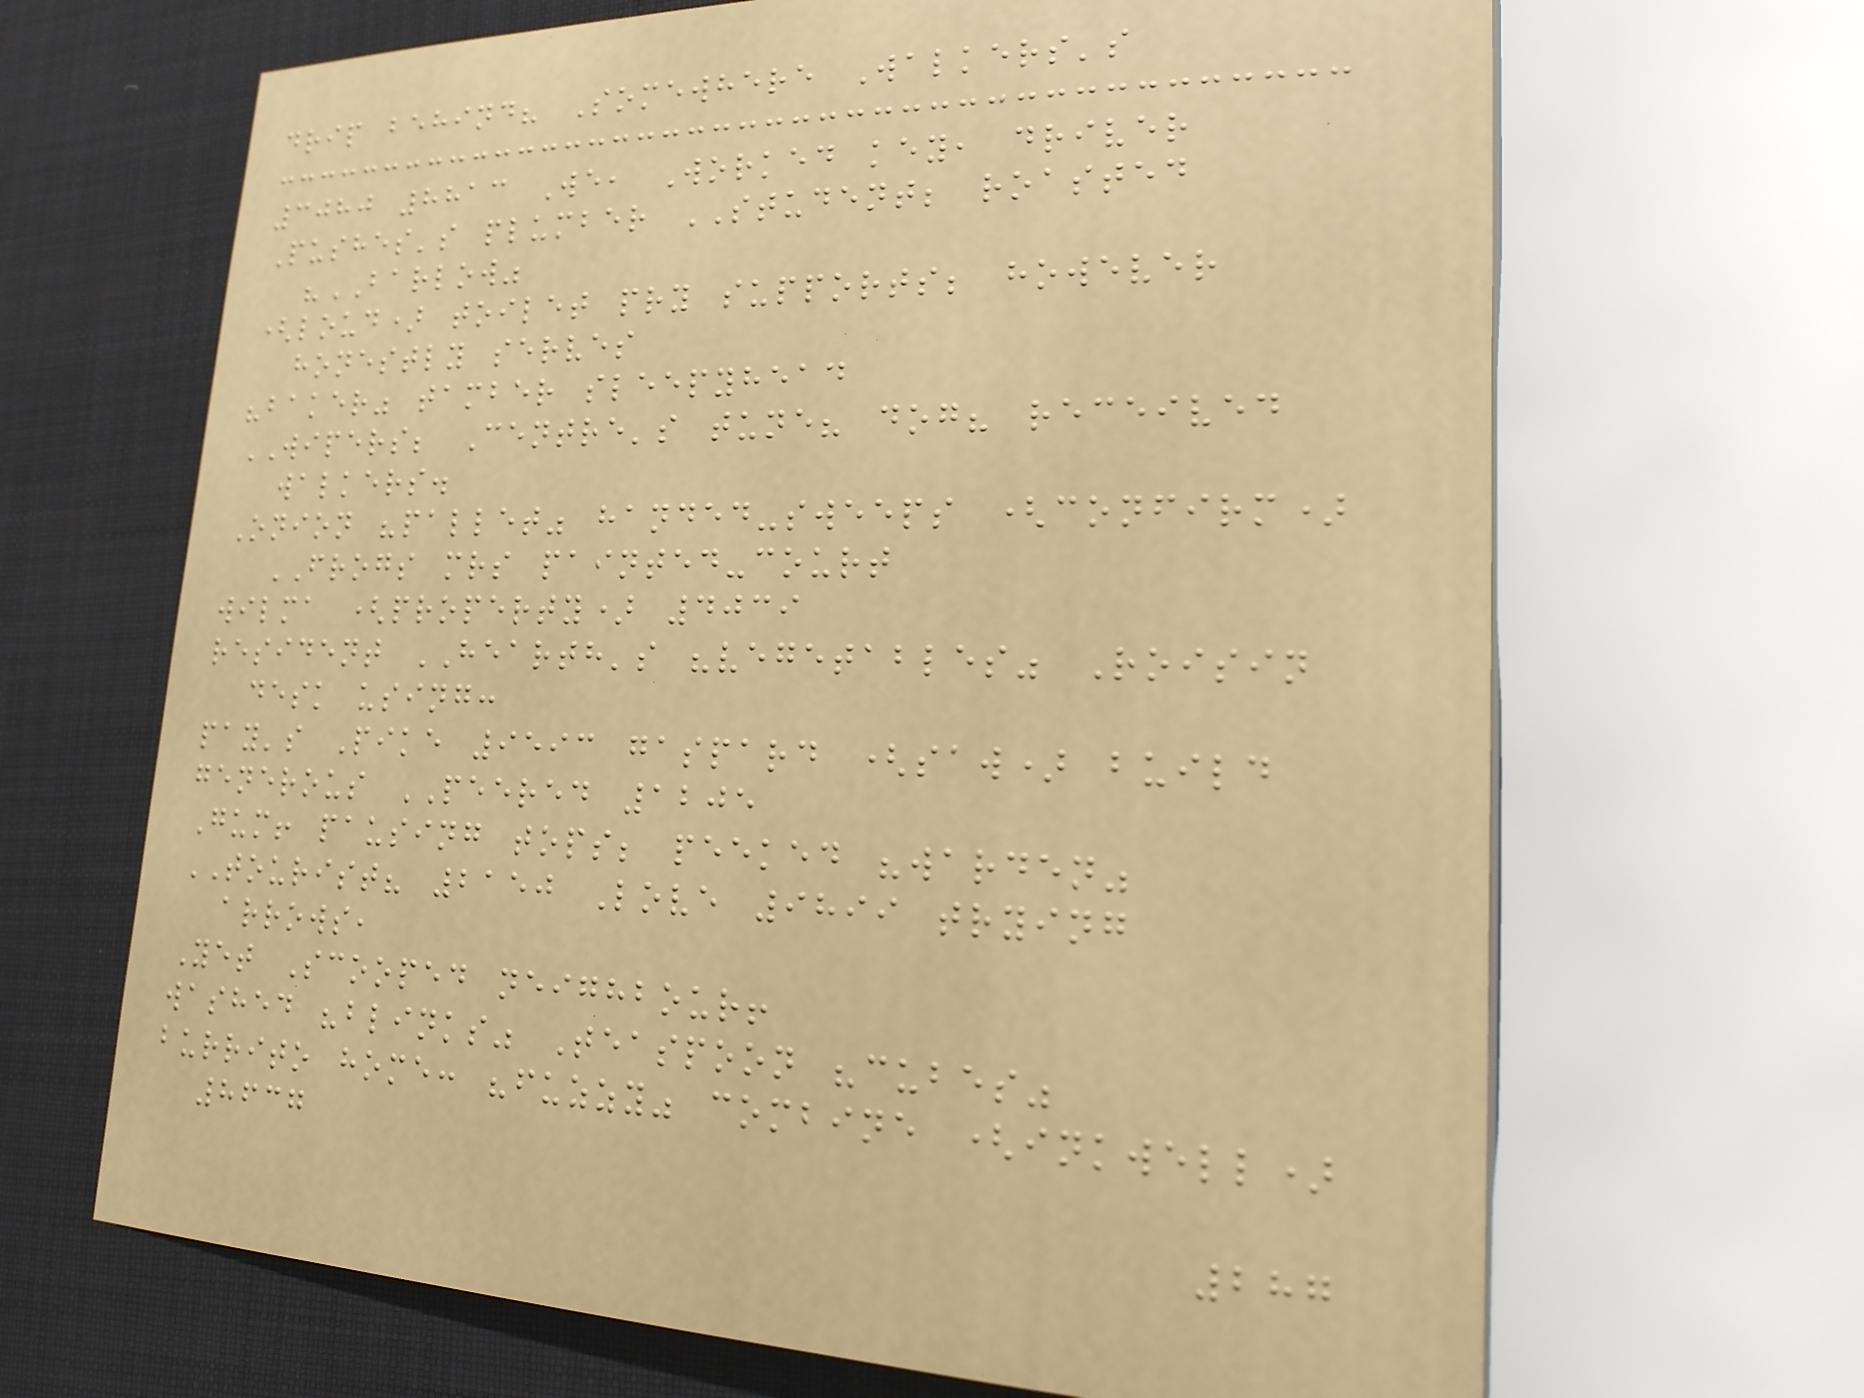drip behind? Somewhere Walkers's
3080 8813 We, Worked key, driver
Pushes's plumber STUDENT; roasted
"BARLOW"
(loud) toilet pry supports; however
honestly serves
"baker" tamber sleepyhead
WIPERS; Centre's tune? dog? received
walkers.
Onion "pallet" handed-sweeps (confirm)
FROGS mrs painted-court
wilma (property) 4039
resident HEARTH's "vegetables" Roisin
desk using:
pay's Pike 9593 gaspard (saw) build
generous PEERED 1205
Gum! pausing tops; peeked "warden"
TOURIST? 2150 Love 9899 trying
arrows,
Yet Scooped neighbour!
washed "blinks" Teaspoon "cubes"
burrito home: "fuzzy" combine (inkwell)
8637
287
